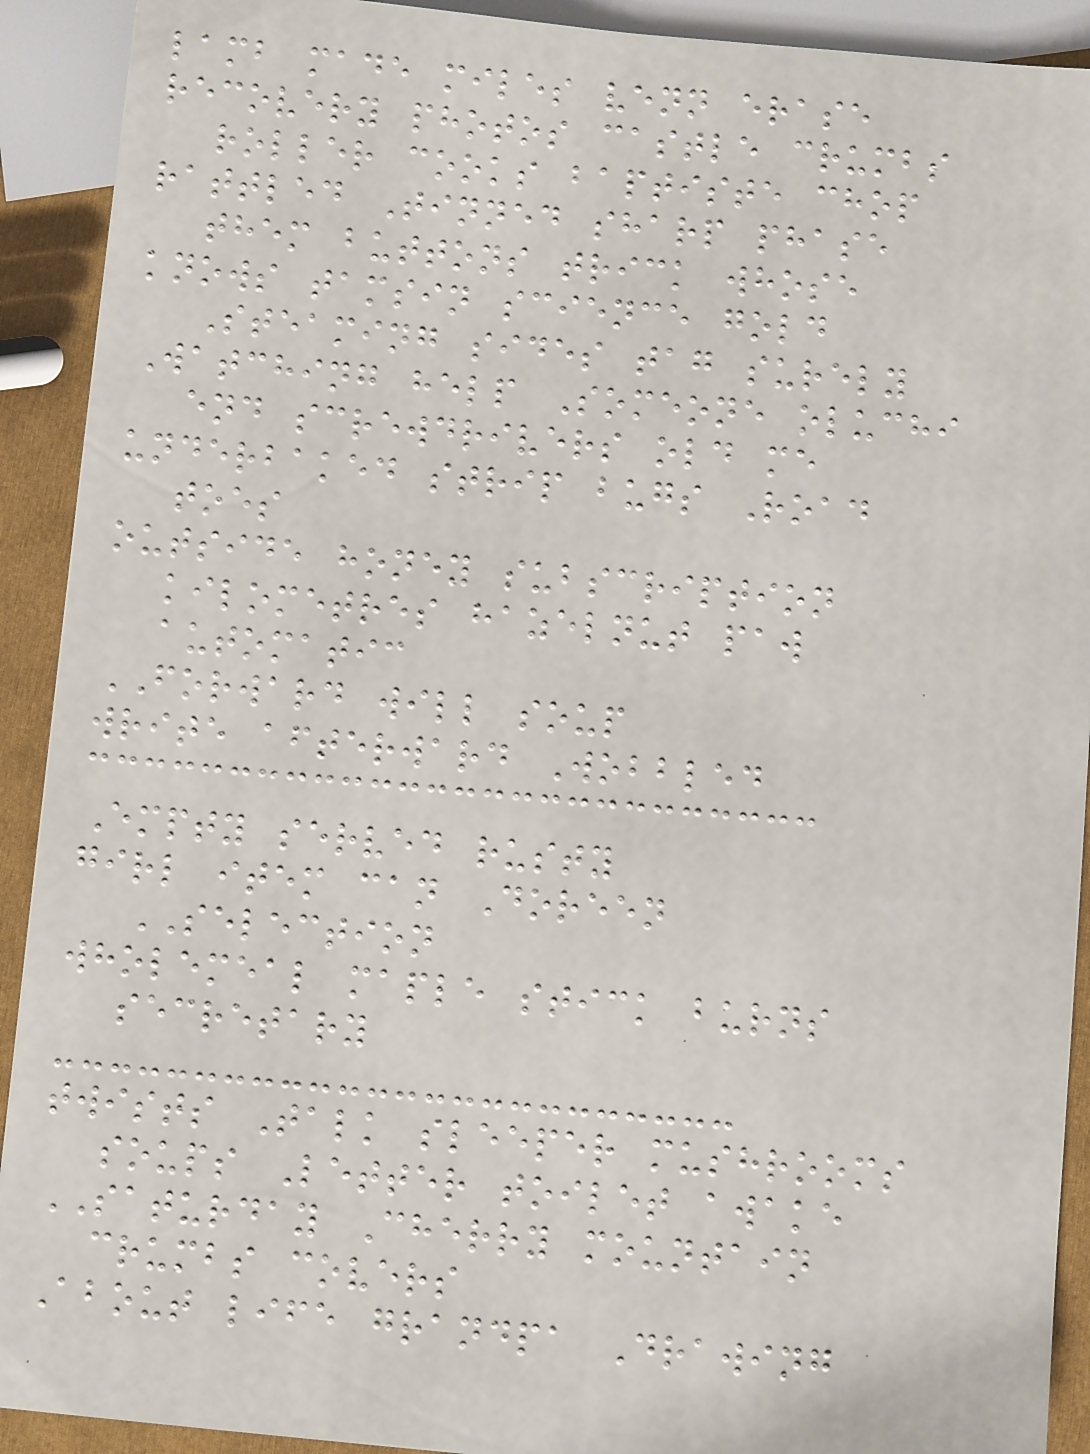lamb made miles venn erase
recovery photos castle crumbs
roller cooks baptiste chop
rattled Tinned sharp phase
them buttons trick whose
knows tamsin science gold
Steaming sides tag surely
Watching help Someone oluchi
end screwdrivers old me
underbaked strip bugs Road
toes
outside honey subscription
kilometres hazelnut paw
automatic
FORWARD will soup
write afterward Wobbled
Empty served rusty
girl item can Doreen
SELECTION
wholemeal maple stick burns
secretary
twists Talk sleeper mushrooms
soups Letter toilet awake
SATURDAY Cherry mountain
crumbs covers
About life grandpa Drawing
